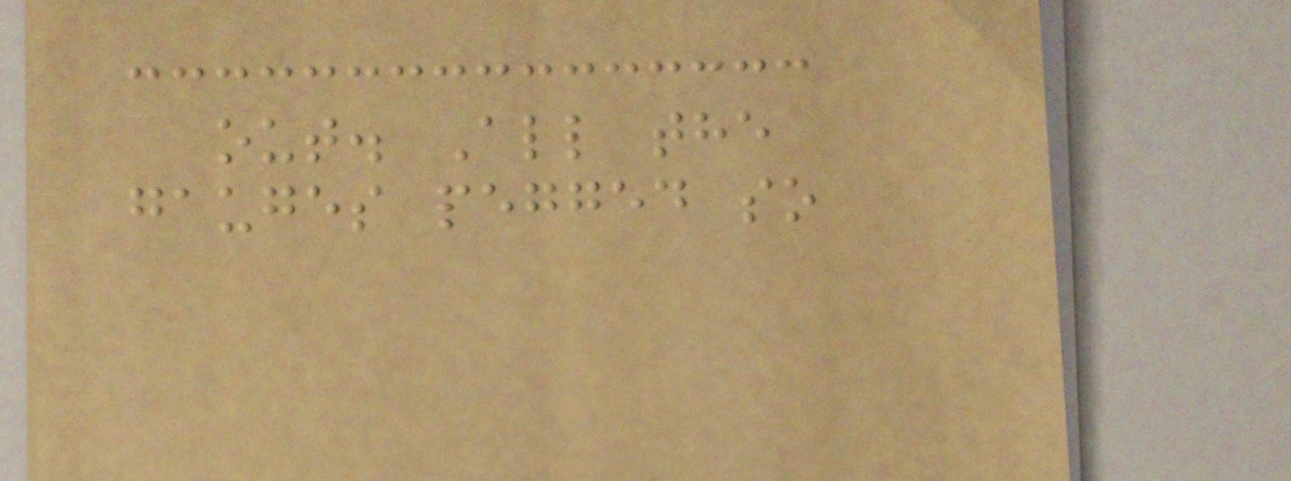out. All the
gauges pegged so
